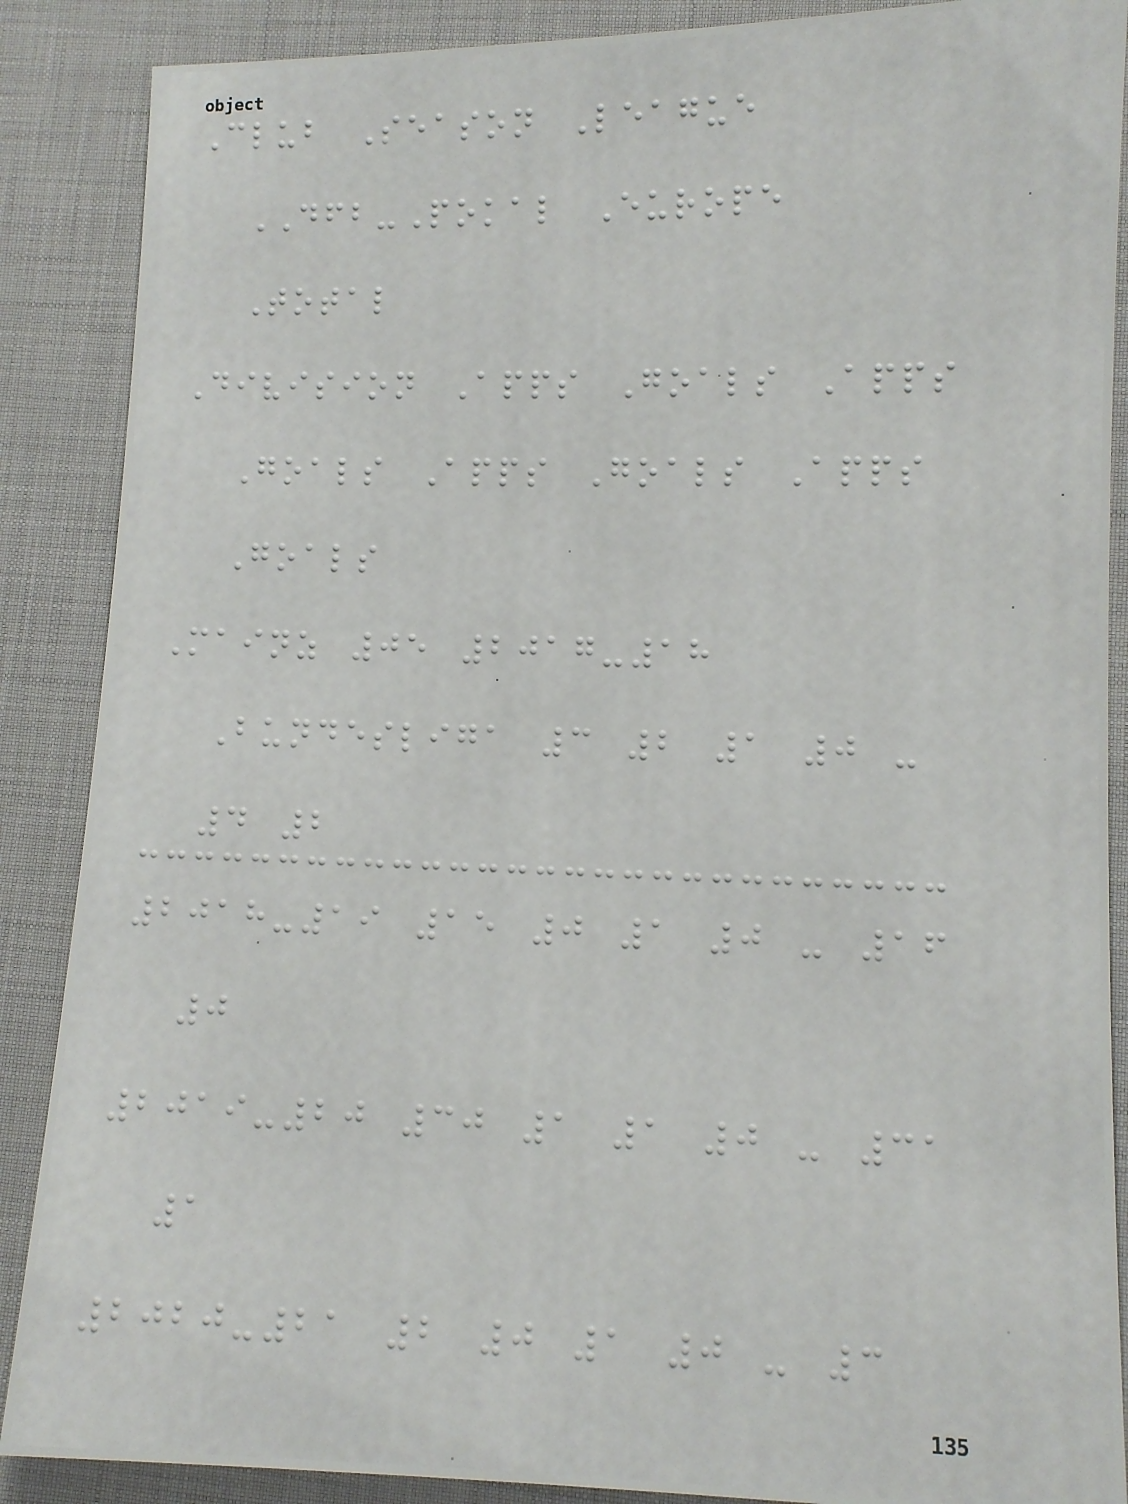Club Season League
DFB-Pokal Europe
Total
Division Apps Goals Apps
Goals Apps Goals Apps
Goals
Mainz 05 2017-18
Bundesliga 3 2 1 0 -
4 2
2018-19 15 0 1 0 - 16
0
2019-20 30 1 1 0 - 31
1
2020-21 2 0 1 0 - 3
